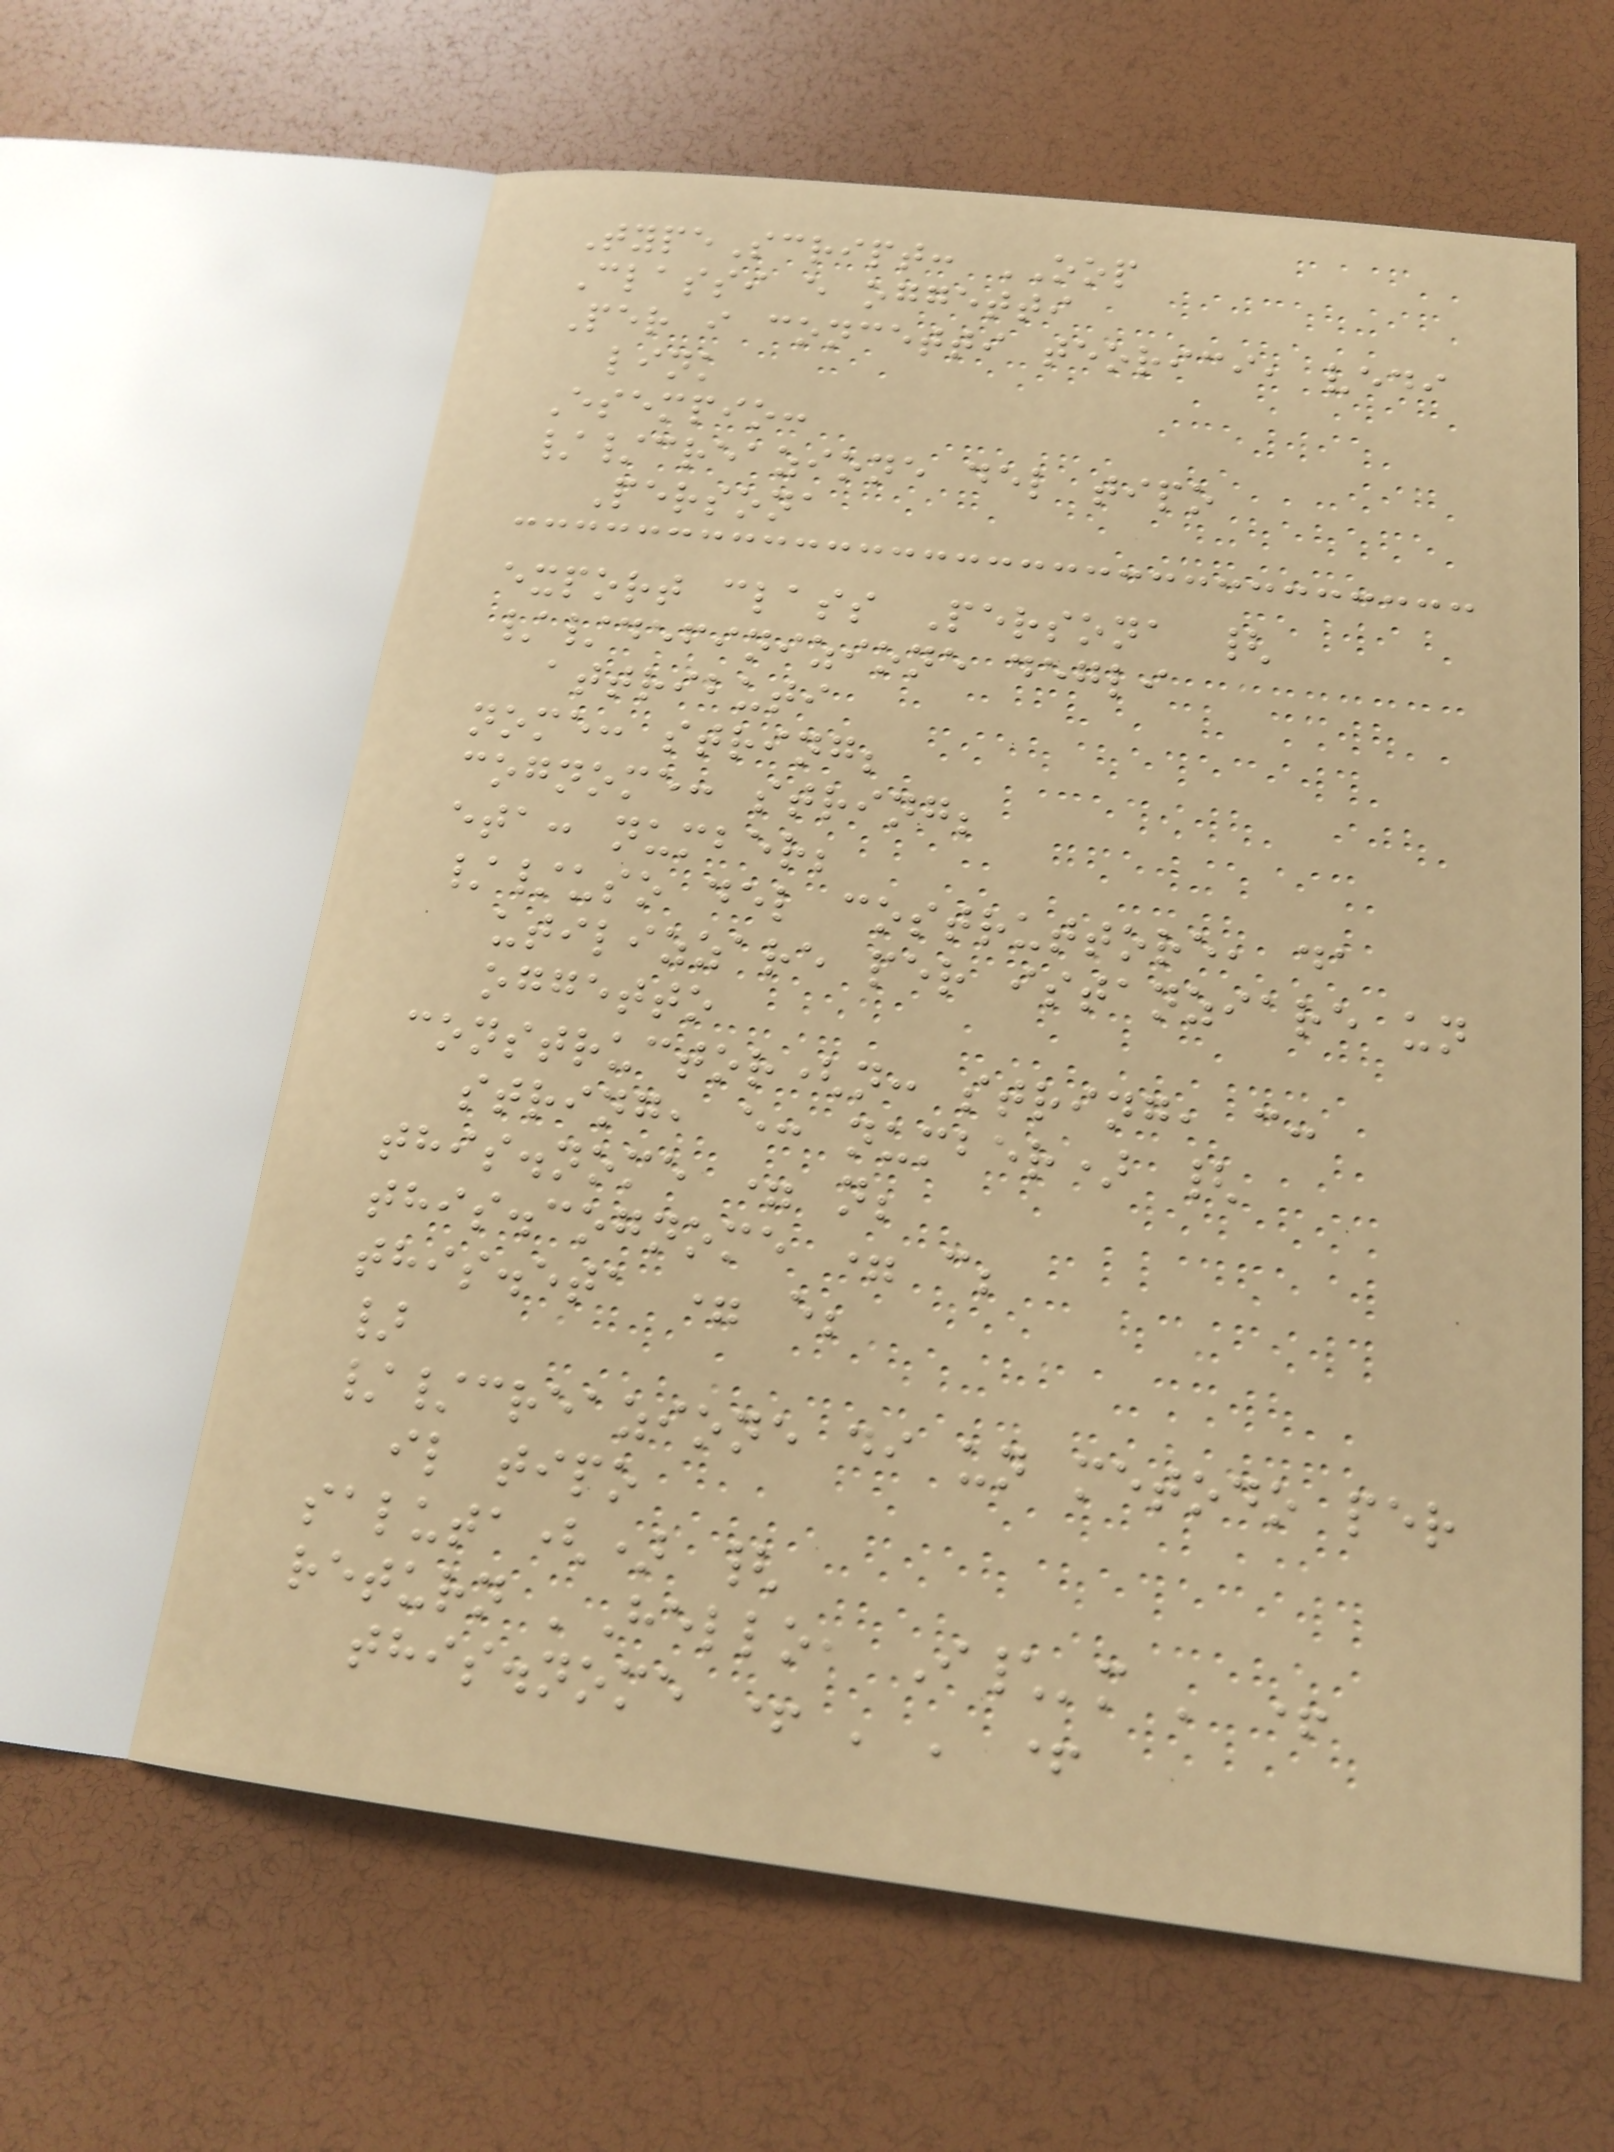TypeScript: OOP
Classi e oggetti
Per i concetti teorici, vedi
link
Esempio:
//creazione del tipo
Persona
export class Persona {
//definizione degli
attributi
nome: string;
cognome: string;
eta: number;
//uso del costruttore, da
utilizzare per istanziare un
oggetto
constructor(n: string, c:
string, e: number) {
this.nome = n;
this.cognome = c;
this.eta = e;
}
//creazione di un metodo per
il tipo
saluta() {
return 'Hello, I\'m ' +
this.nome + ' ' +
